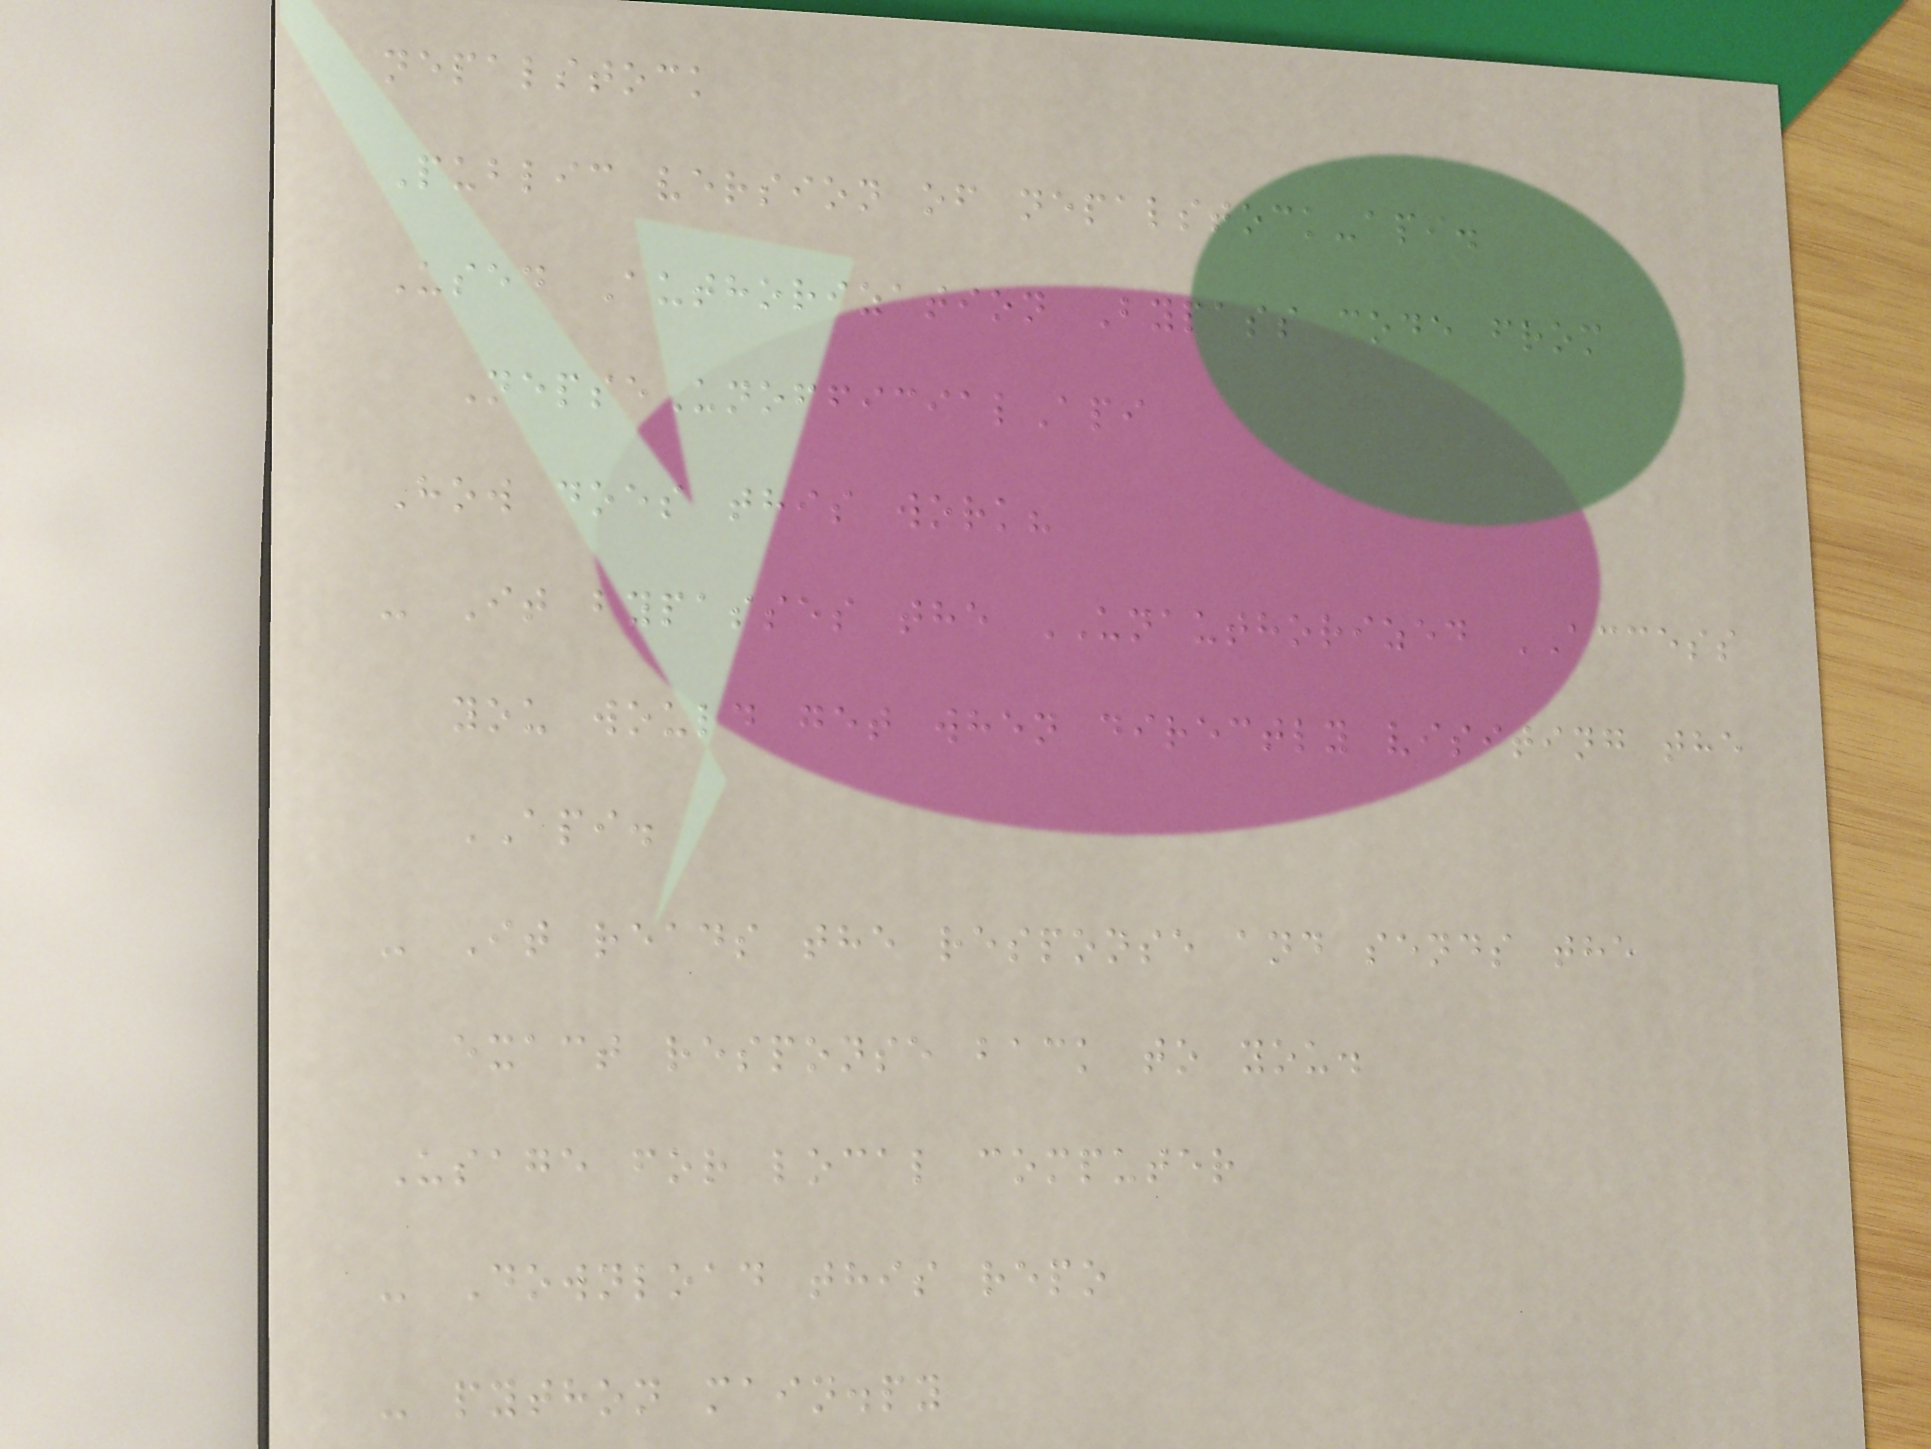nepalstock
Public version of nepalstock-api.
Used Authorization Bypass code from
NepseUnofficialApi
How does this work?
- It bypasses the UNAUTHORIZED ACCESS
you would get when directly visiting the
API.
- It reads the response and sends the
exact response back to you.
Usage for local computer
- Download this repo
- python main.py
